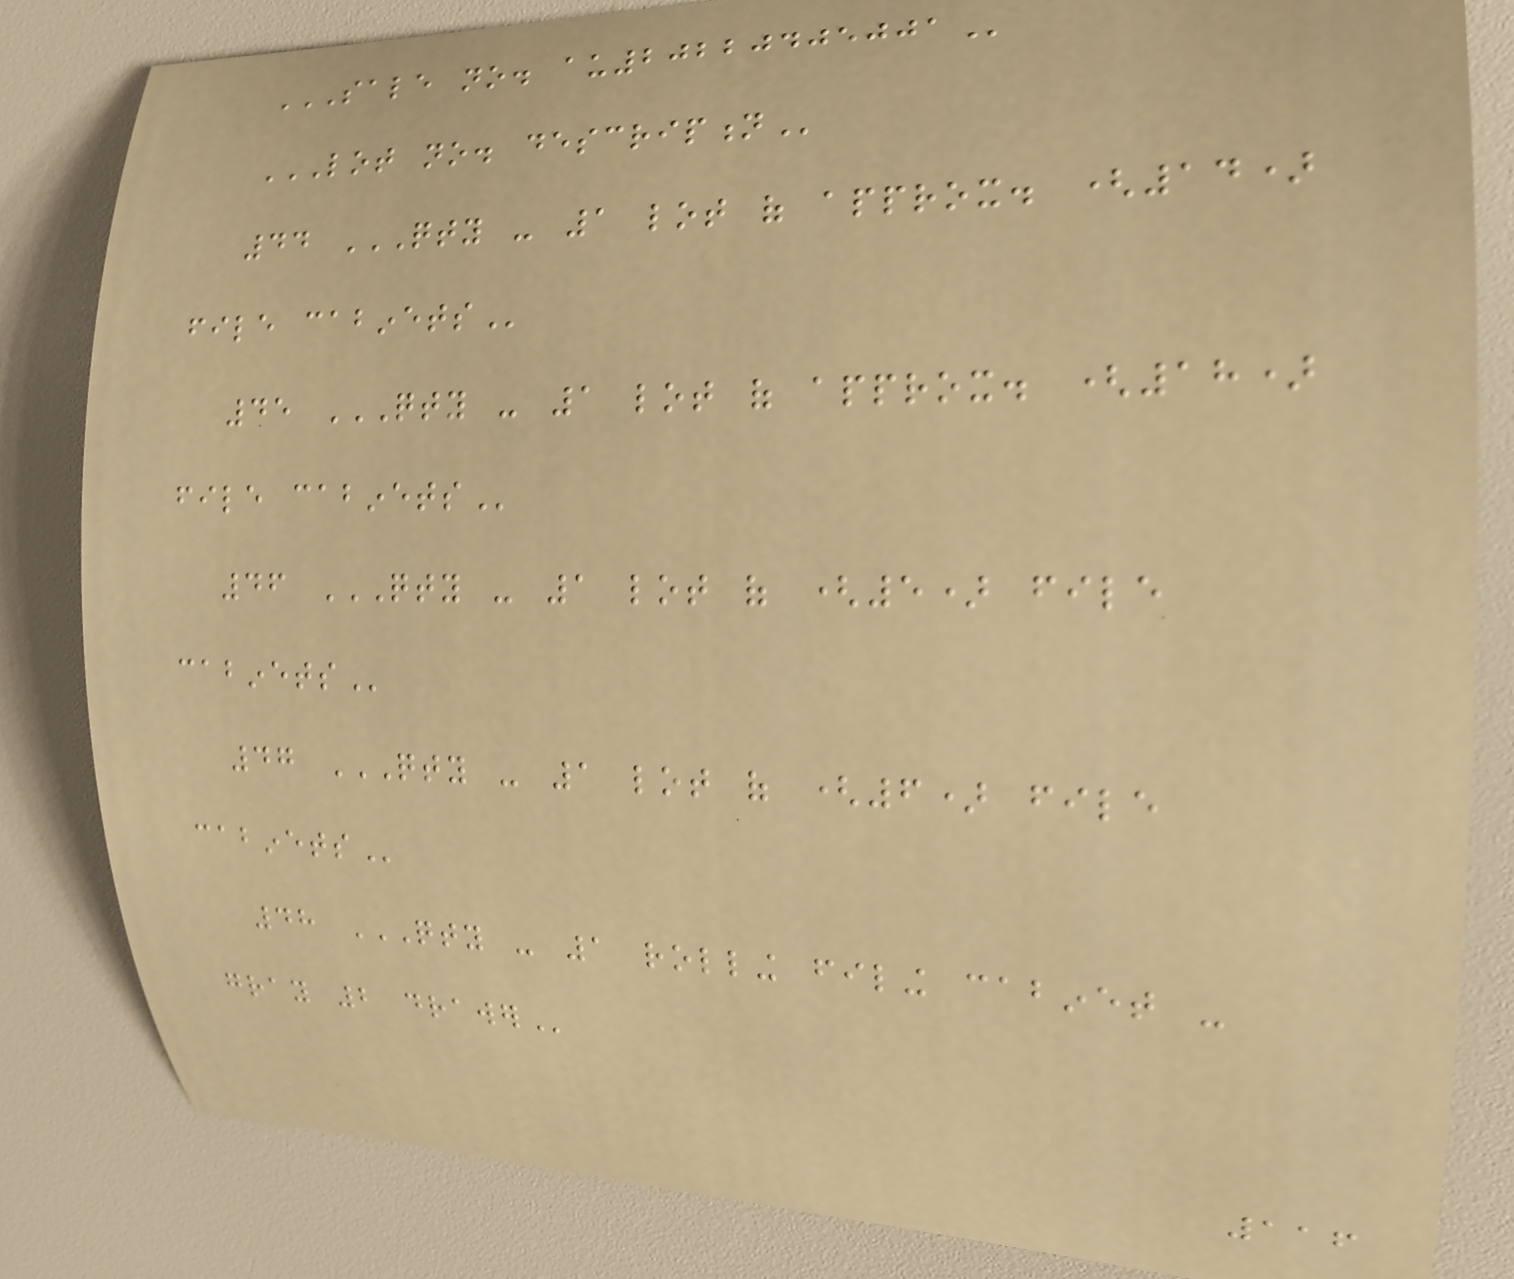SALE NO. AU20220405001
LOT NO. DESCRIPTION
44 QTY - 1 LOT OF APPROX. (14)
FILE CABINETS
45 QTY - 1 LOT OF APPROX. (18)
FILE CABINETS
46 QTY - 1 LOT OF (5) FILE
CABINETS
47 QTY - 1 LOT OF (6) FILE
CABINETS
48 QTY - 1 ROLLING FILING CABINET -
GRAY 2 DRAWER
116
